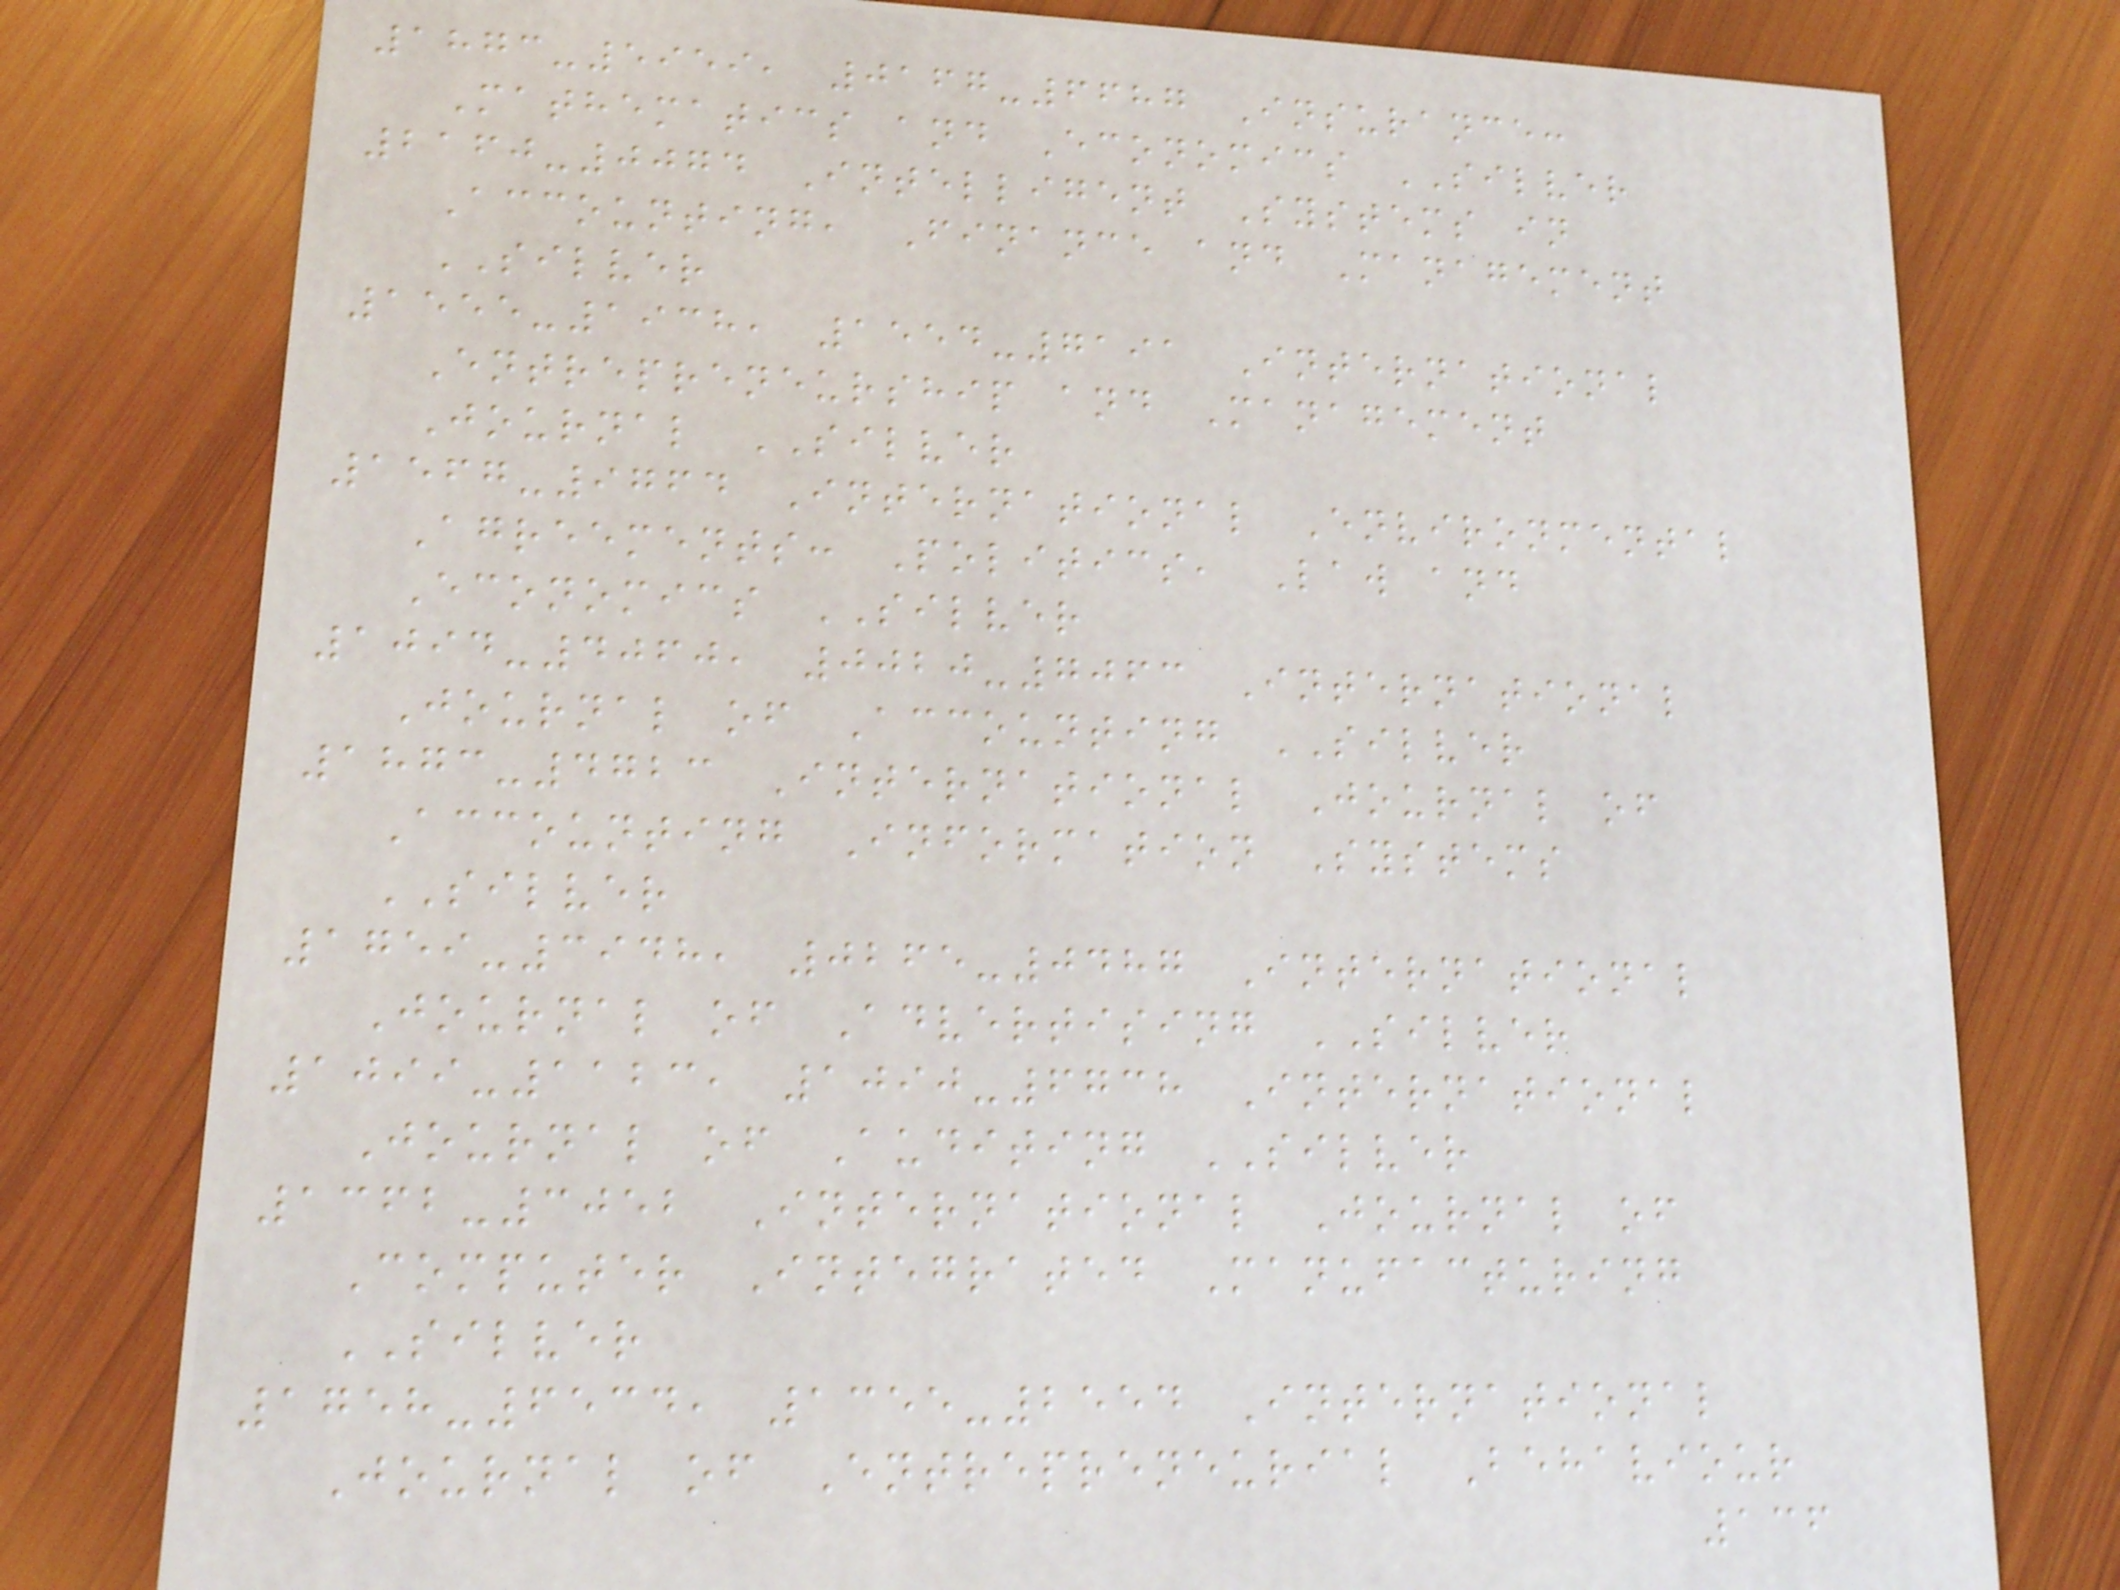1873-5959, 0167-6687 Insurance:
Mathematics and Economics SILVER
2160-0074 Intelligent Systems in
Accounting, Finance and Management
SILVER
1555-1938, 1554-7191 International
Entrepreneurship and Management
Journal SILVER
1567-9764 International Environmental
Agreements: Politics, Law and
Economics SILVER
1094-4060, 0020-7063 International
Journal of Accounting SILVER
1873-4723 International Journal of
Accounting Information Systems
SILVER
1759-3948, 0265-0487 International
Journal of Advertising SILVER
1099-1123, 1090-6738 International
Journal of Auditing SILVER
1362-3052 International Journal of
Computer Integrated Manufacturing
SILVER
1758-6534, 1355-2554 International
Journal of Entrepreneurial Behaviour
136
